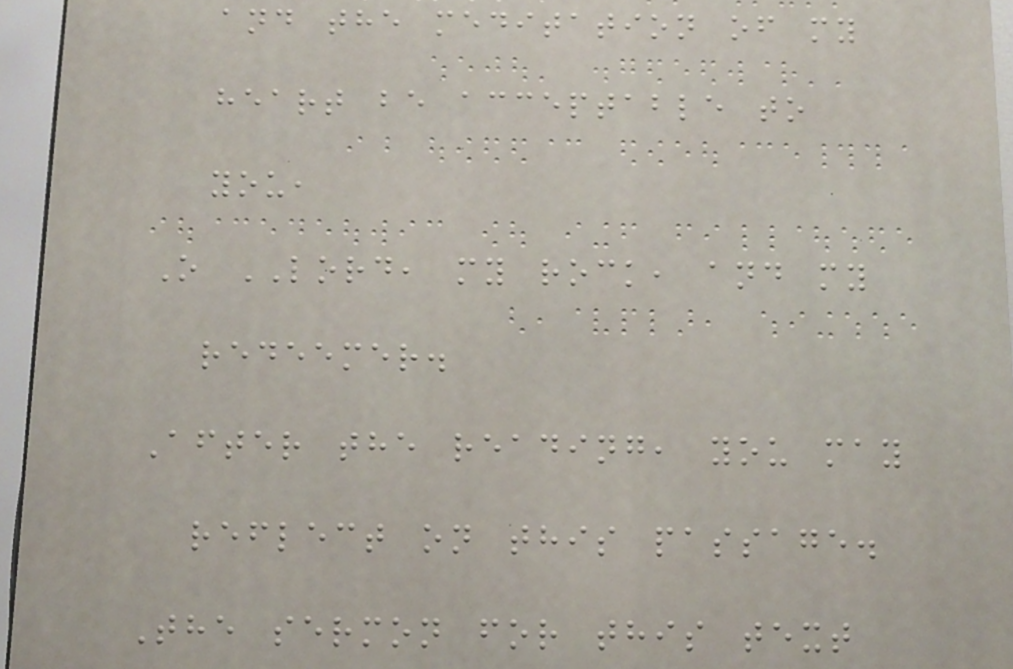and the meditation of my
heart be acceptable to
you,
O LORD, my rock, and my
redeemer.
After the reading, you may
reflect on this passage.
The sermon for this text
